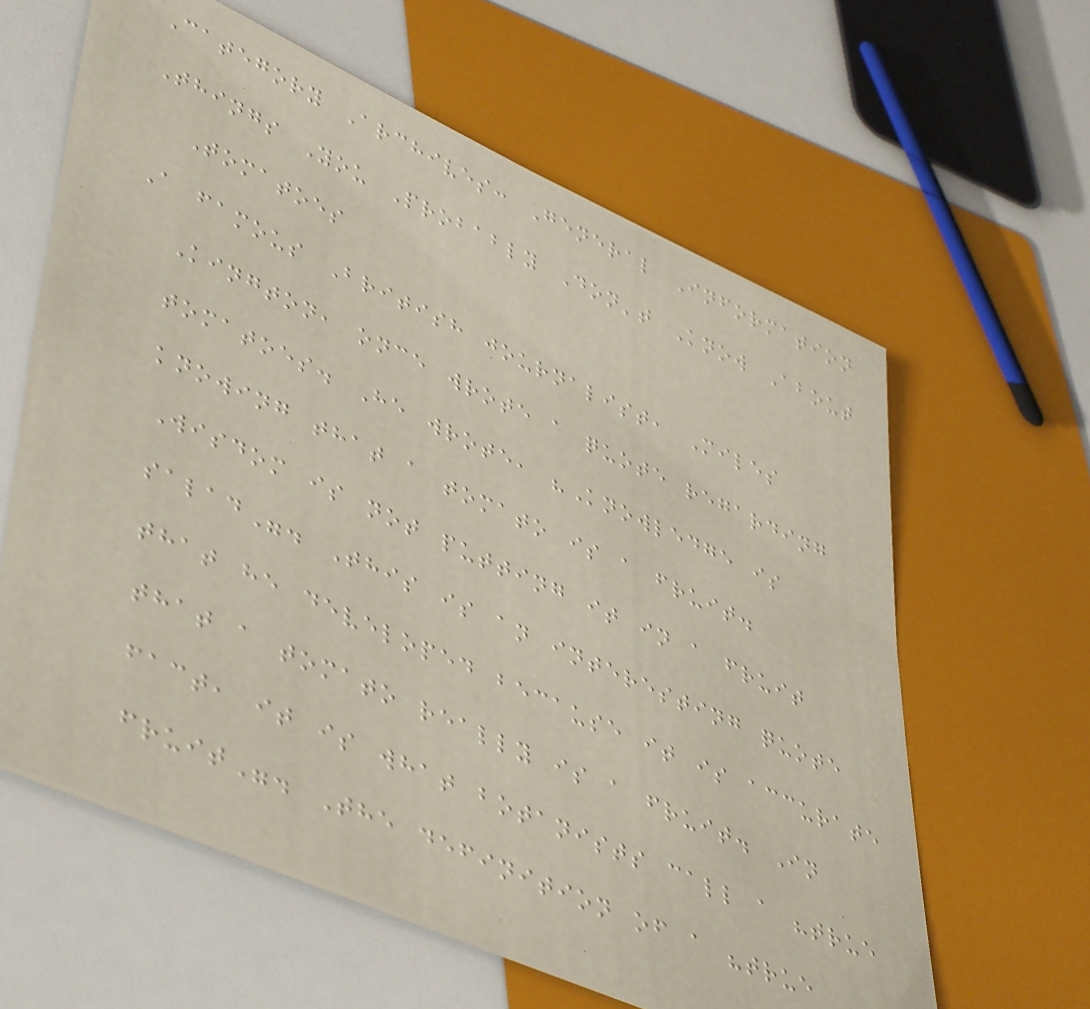Category Archives: General Information
Things You Probably Don't Know About
Tomatoes
A famous British journalist, Miles
Kington, once wrote a quote regarding
tomatoes. He wrote, "Knowledge is
knowing that a tomato is a fruit.
Wisdom is not putting it in a fruit
salad". This is an interesting quote
that he developed because it is accurate
that a tomato really is a fruit. In
fact, it is what botanists call a "true
fruit". The definition of a "true
